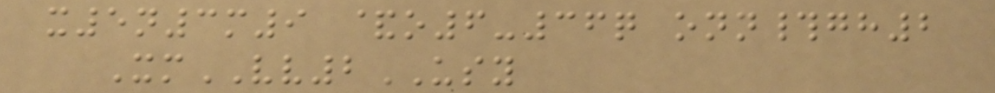x5n3m9 &o6-36q onn#gh2
XmVV2USY
